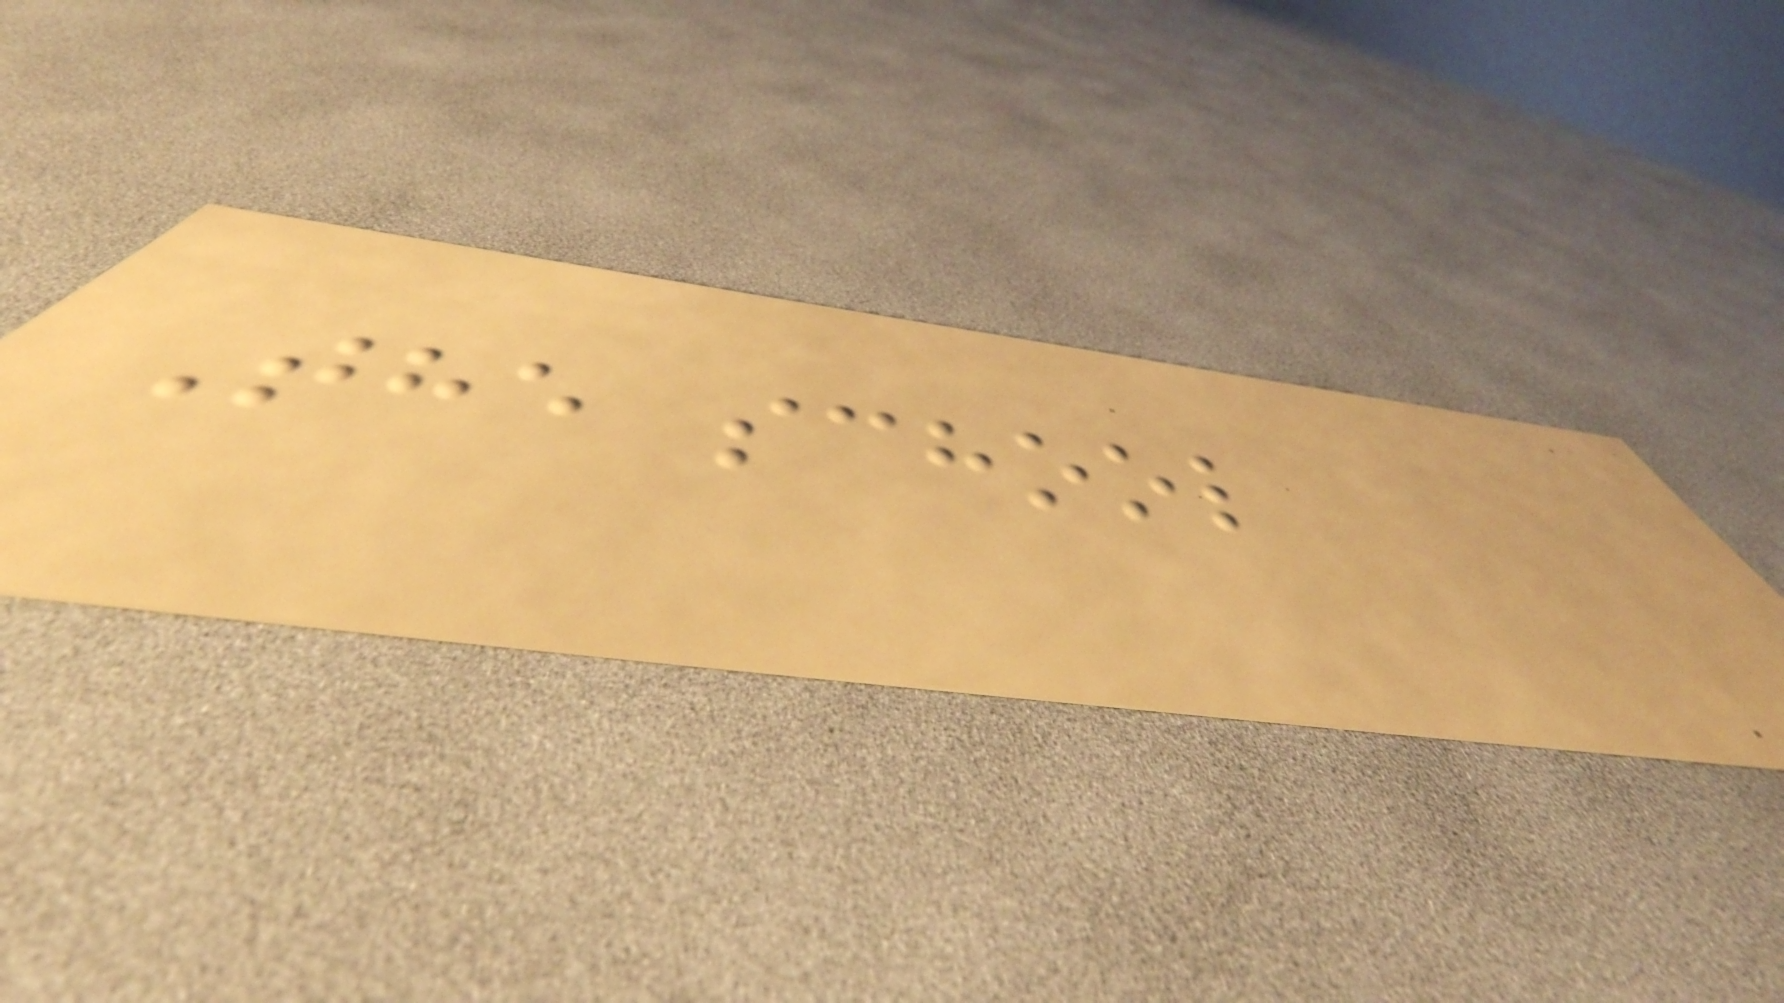The school
